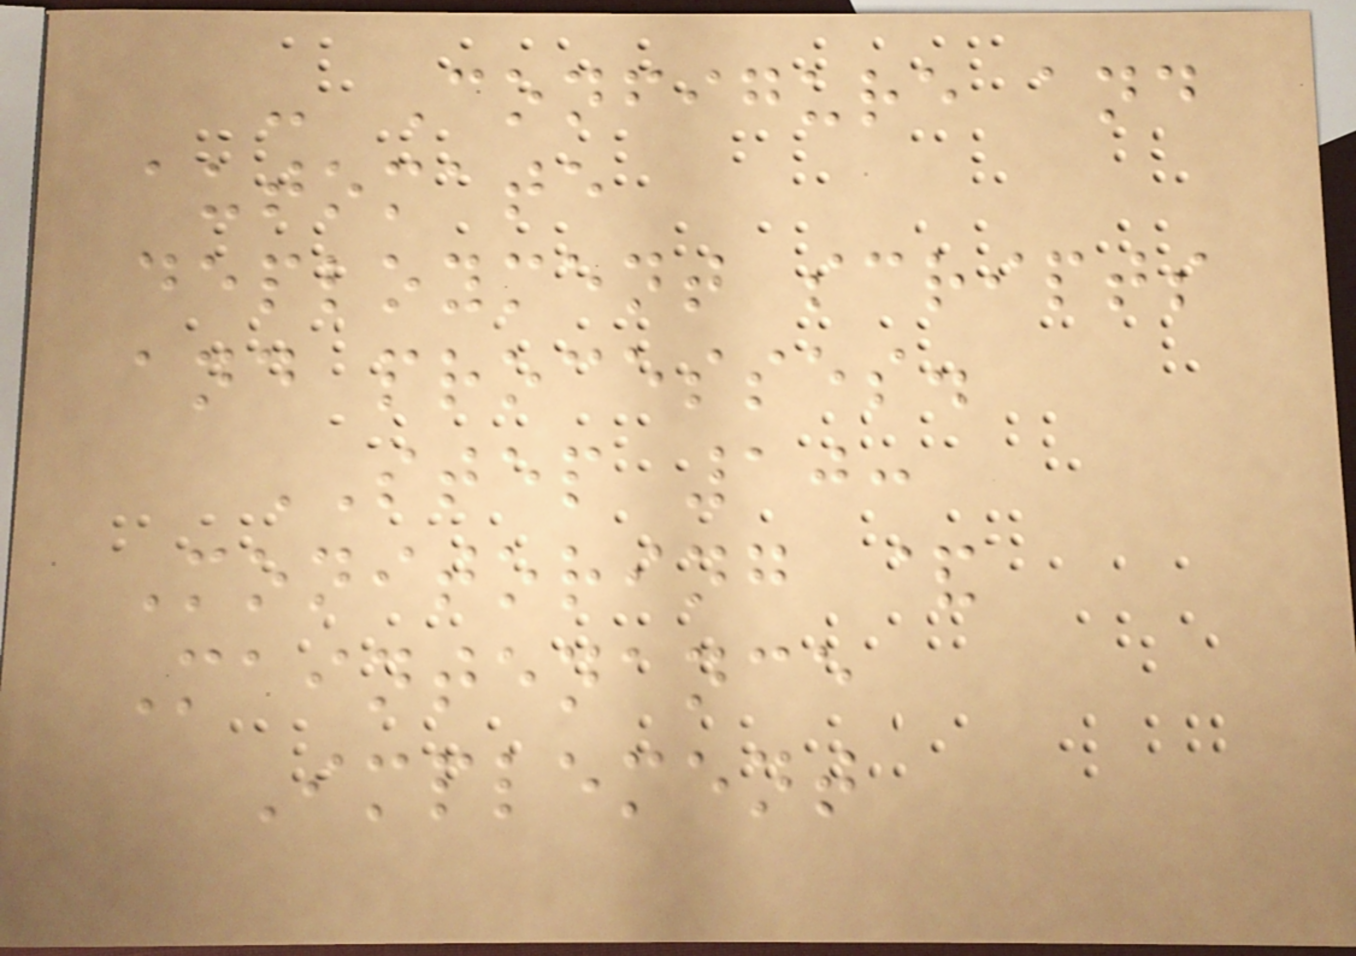- Configure and
automate
deployment scripts
and processes.
STEP 10:
Monitoring &
Maintenance
Implement
